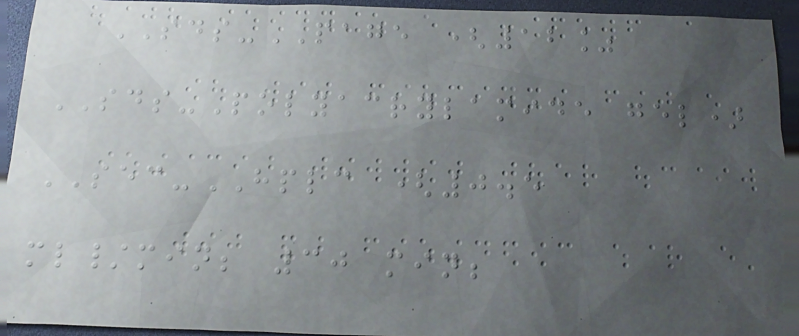SDS-PAGE (12%
SDS-Polyacrylamide gel)
SEC-HPLC (0.5
ml/min; 30 min;
